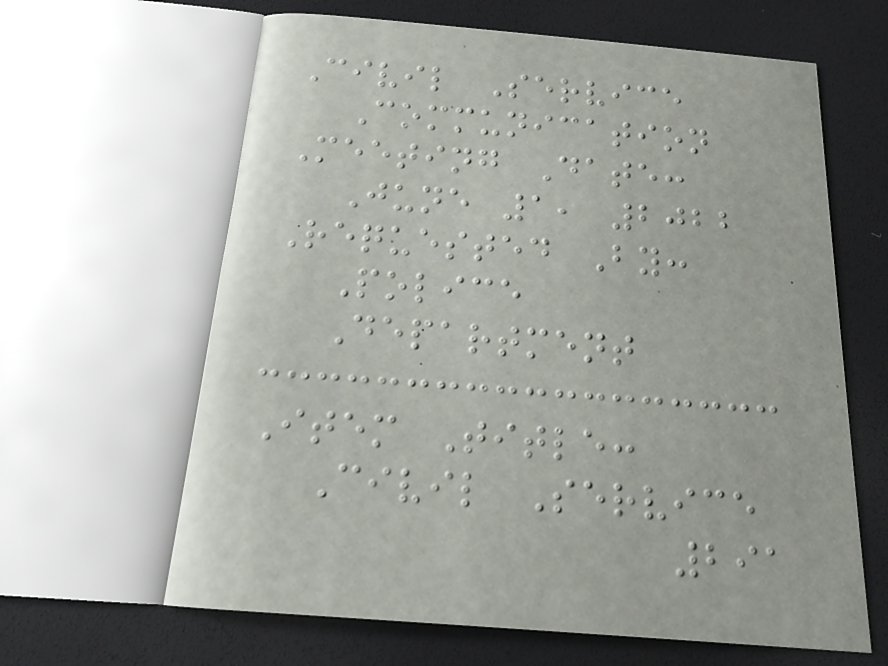Civil Service
Communication
Meeting Date:
June 1, 2022
Requested By:
Police
Department
Item Title:
Civil Service
291
